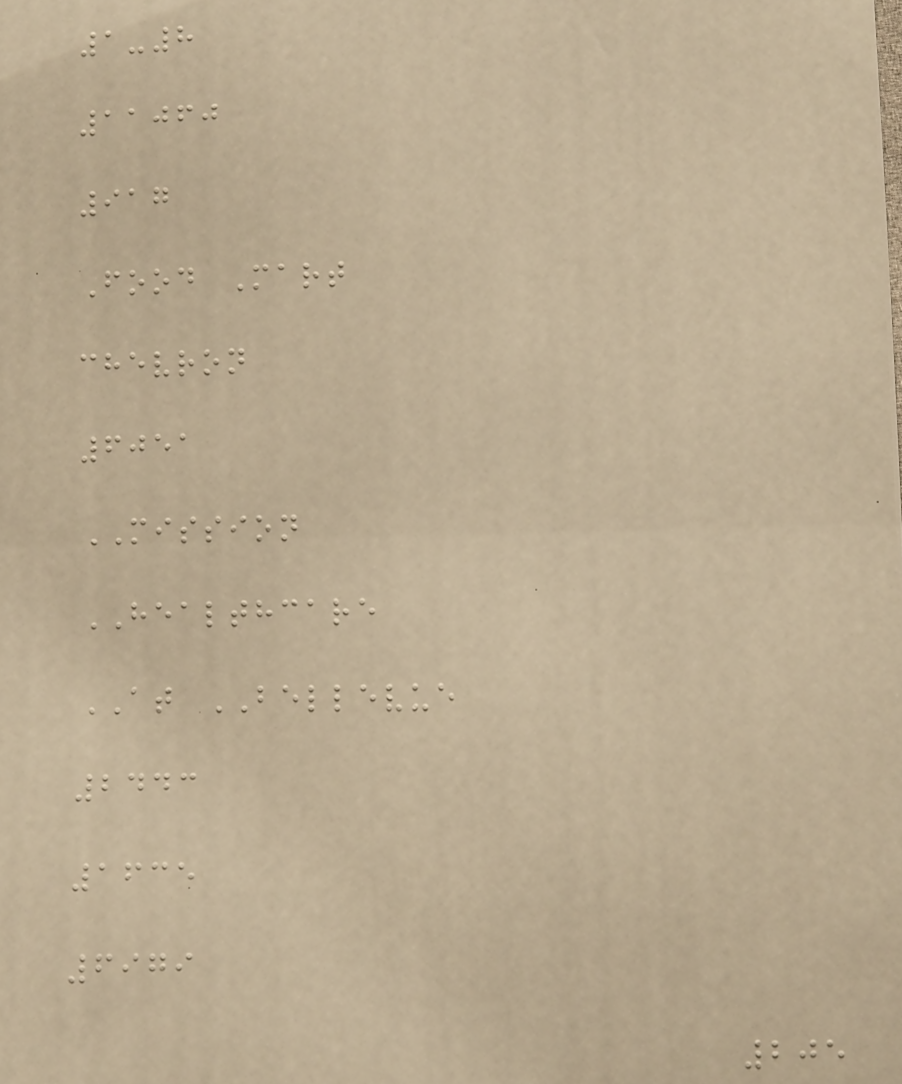1-8
11060
917
Food Mart
chevron
6051
MISSION
HEALTHCARE
AT BELLEVUE
2443
1635
6979
205
